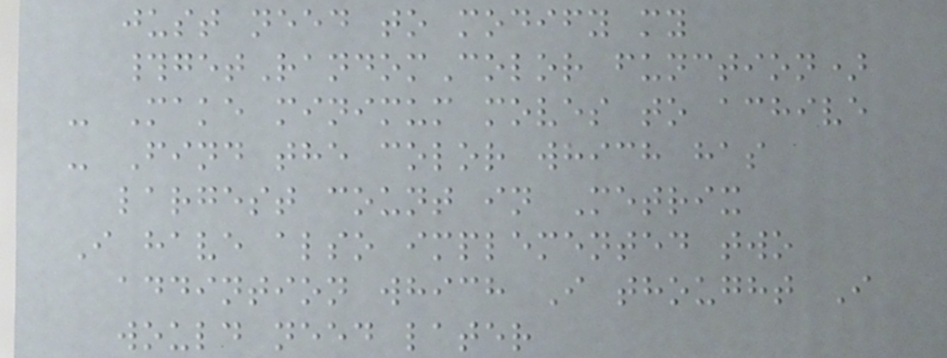just need to modify my
#getRandomColor function)
- Make minimum moves to achive
- Find the color which has
largest count in Metrix
I have also implemented two
addintion which I thought I
would need later
